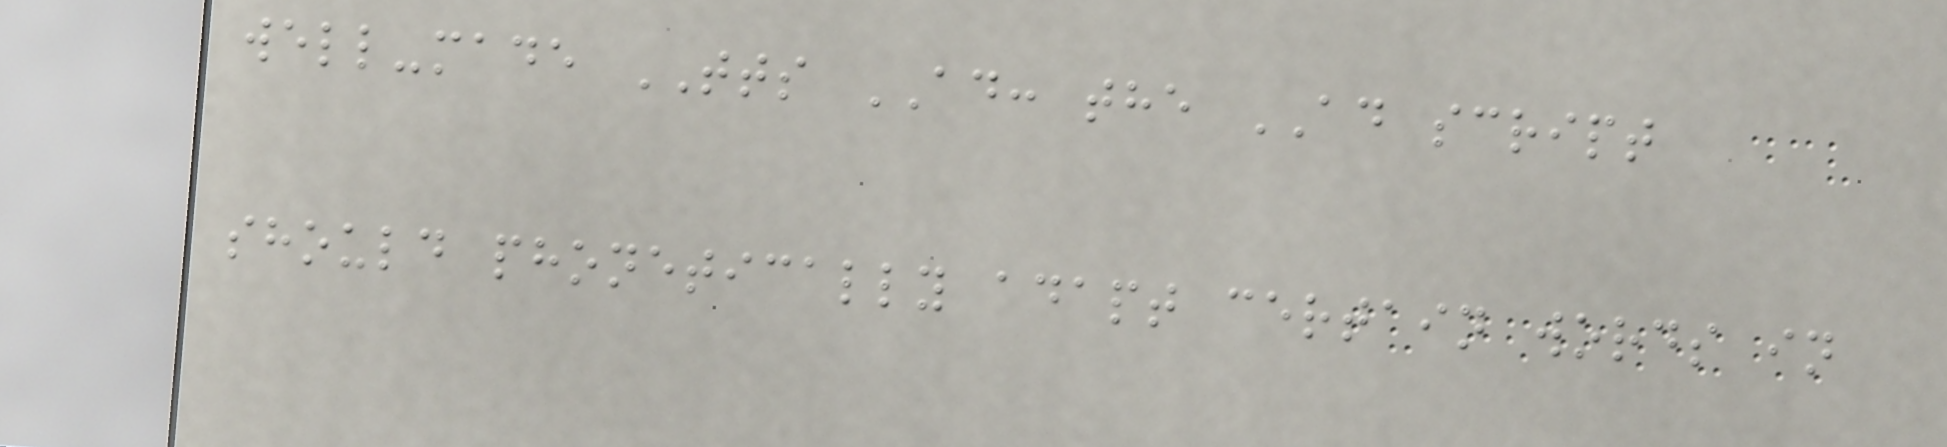well-made TTS AD: the AD script
should phonetically adapt certain words in
